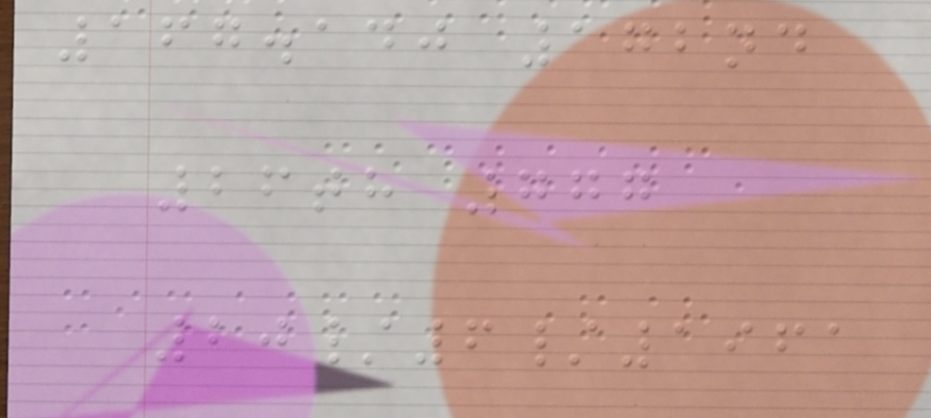167.140 172nd
26th 777
20/6/1961
